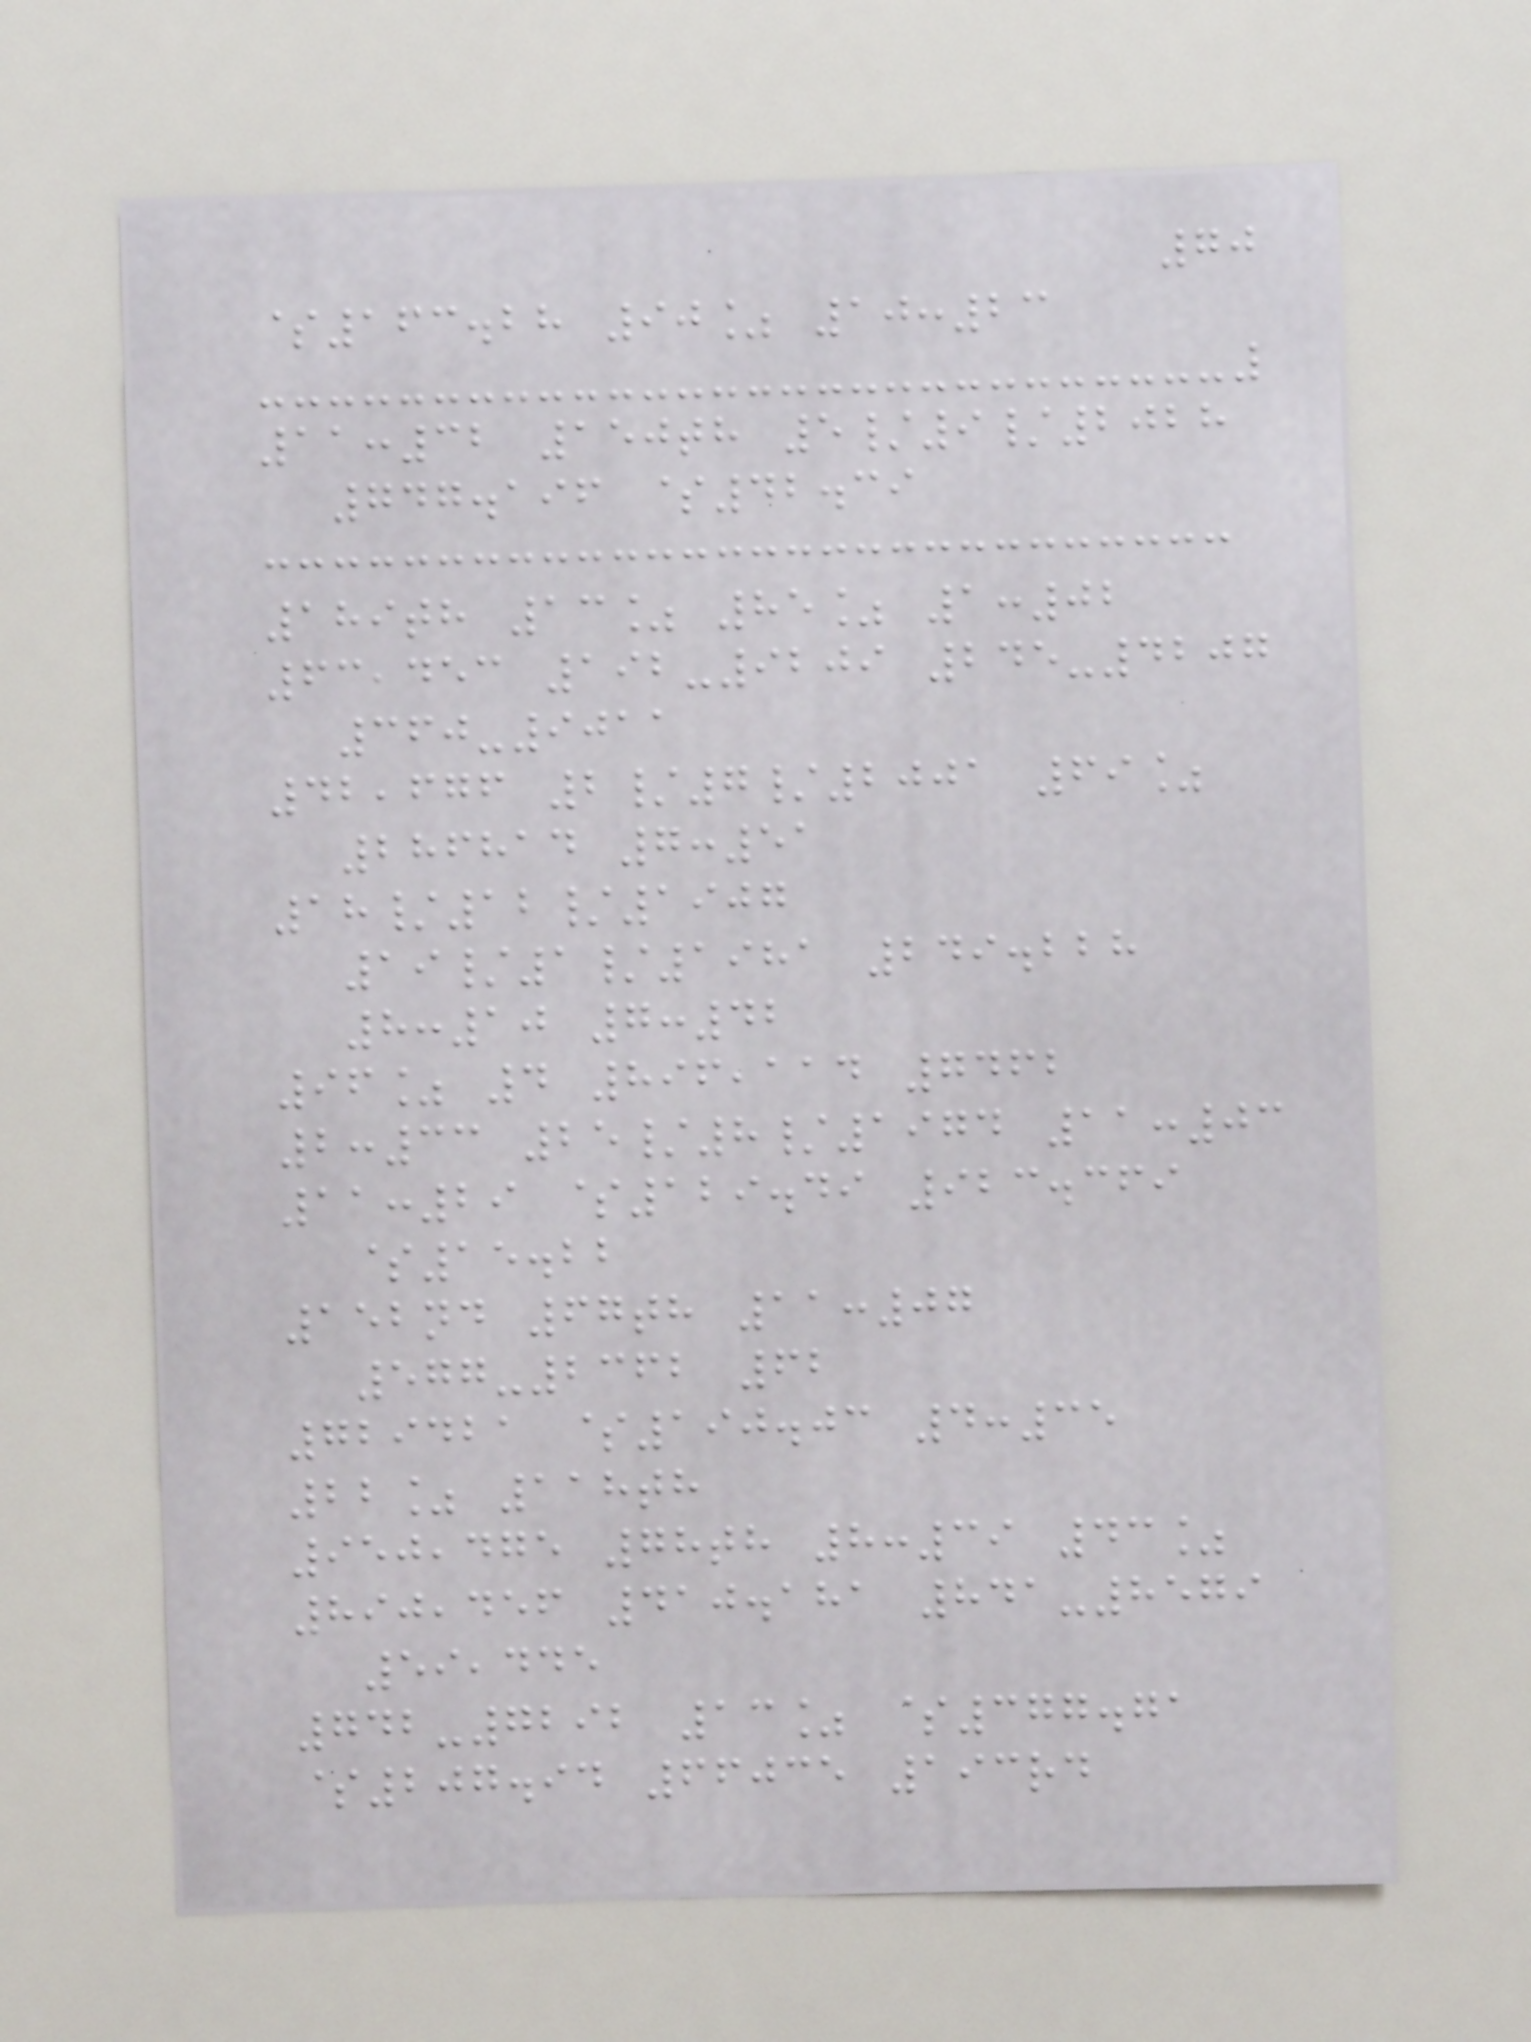70
$163.28 90% 10:23
11:32 150th 5/9/2028
747.196 $42.39
189th 13% 85% 1:02
63,453 192-9209 245-4207
360-9011
42,676 2/7/2001 69%
286814 7:51
18/12/1907
19/1/1981 249.228
8:10 7:42
96% 4 896,114 7462
2:33 25/8/1974 11:03
11:29 $129.49 923.369
$15.22
152nd 67th 11:07
577-2362 62
729421 $190.03 4:35
22% 118th
950,475 78th 8:39 43%
890,456 410.181 841-8579
59,445
742-7292 13% $377.71
$207.94 66035 193rd
